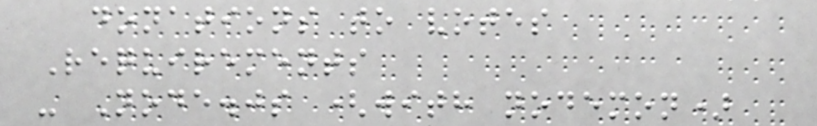donations to votes
Requirements
- Node.js (with nodemon)
